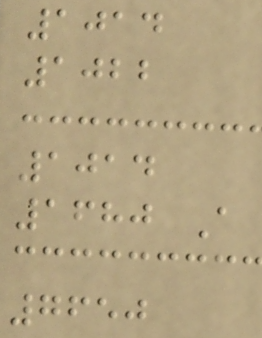1014
1022
1014
1680 A
7650
